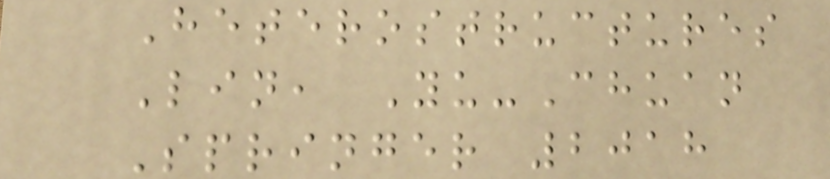Heterostructures
Lin, Yu-Chuan
Springer 2018
